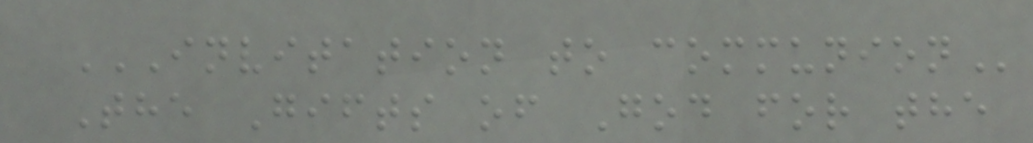INVITATION TO COMMUNION
The Gifts of God for the
